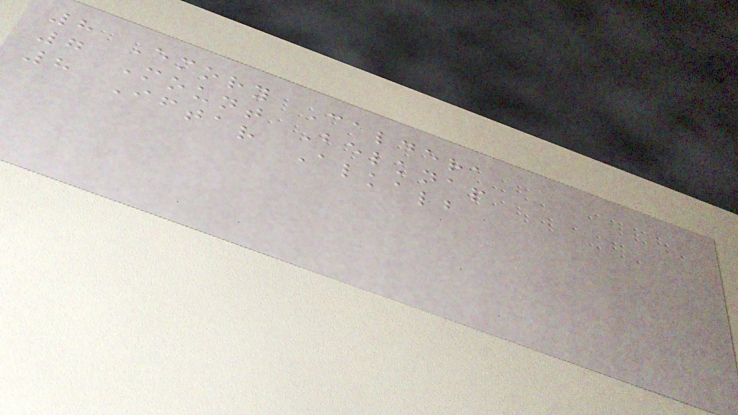8 Emory Caldera
7 Mount Belknap
8 Iftar Alkalb
